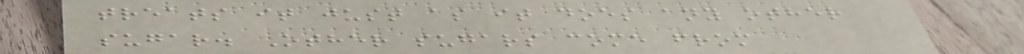treats it just as it does any other
sugar. Other sugars come from
